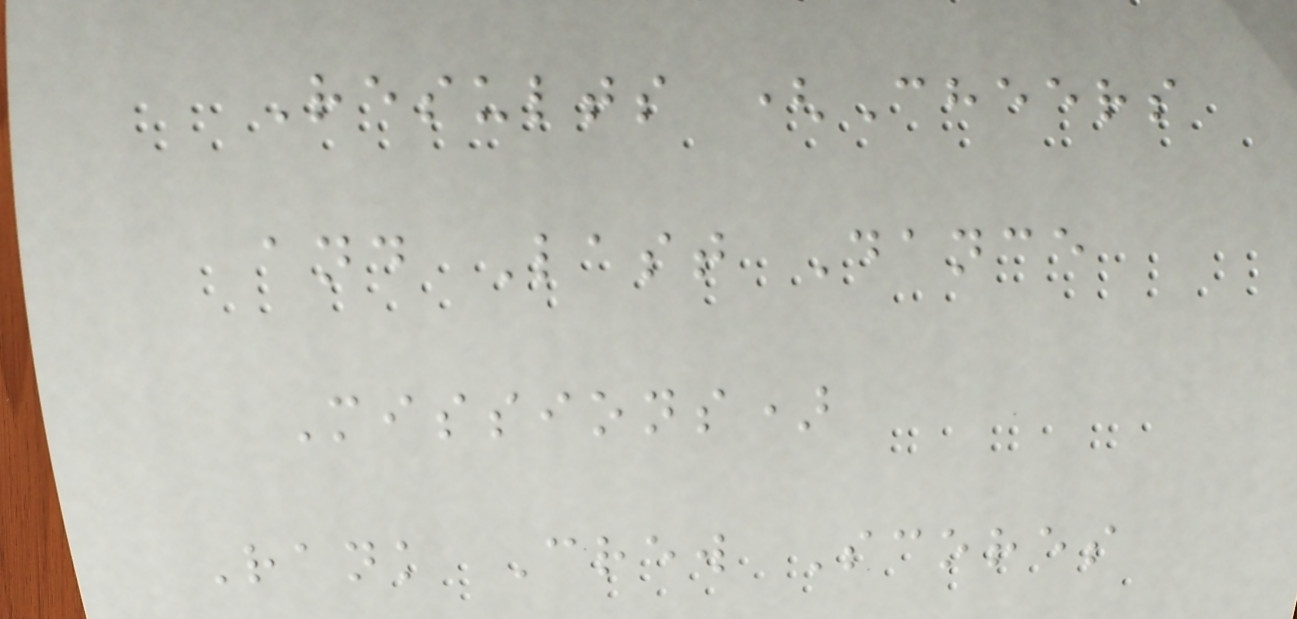Results (Cheers
and Last Dance
Missions)
Rank Crew Scores
